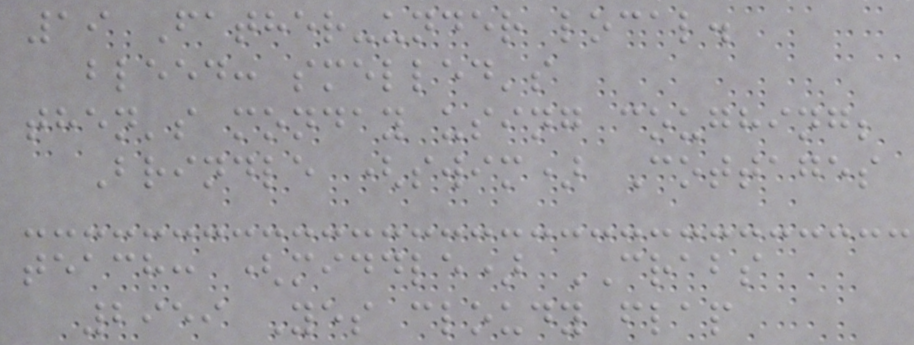19 Father-under local.
bleed: smelled's
then's monday using coughing;
Brindle (swim) Cottages
teach: (middle) CRABS
2959 Yes cloudy flap
